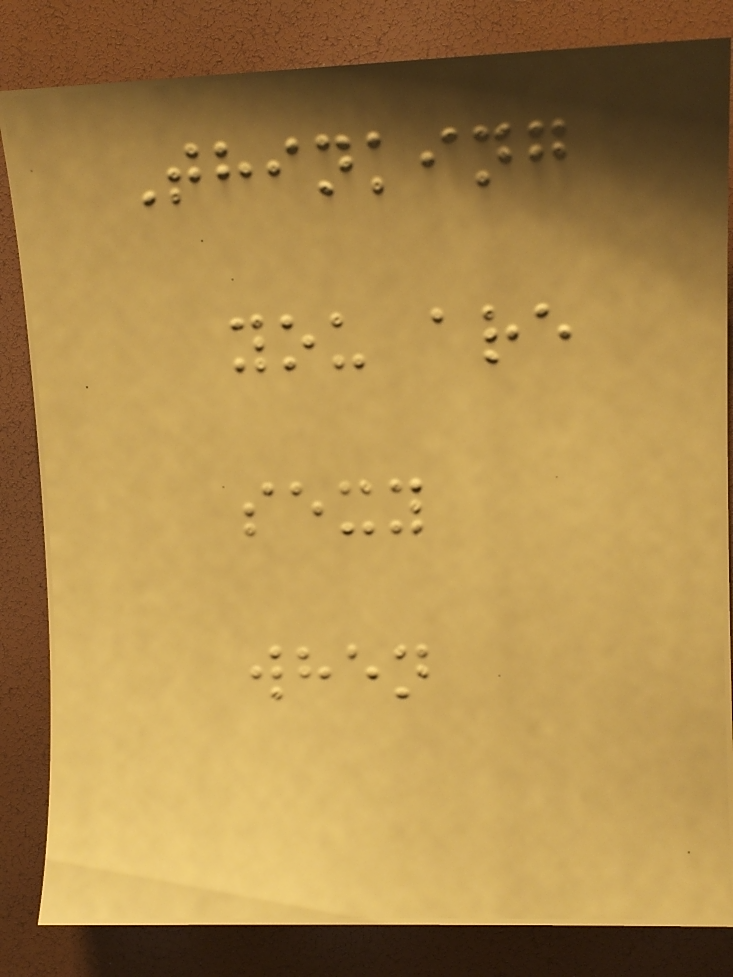Thinking
you are
sexy
when
